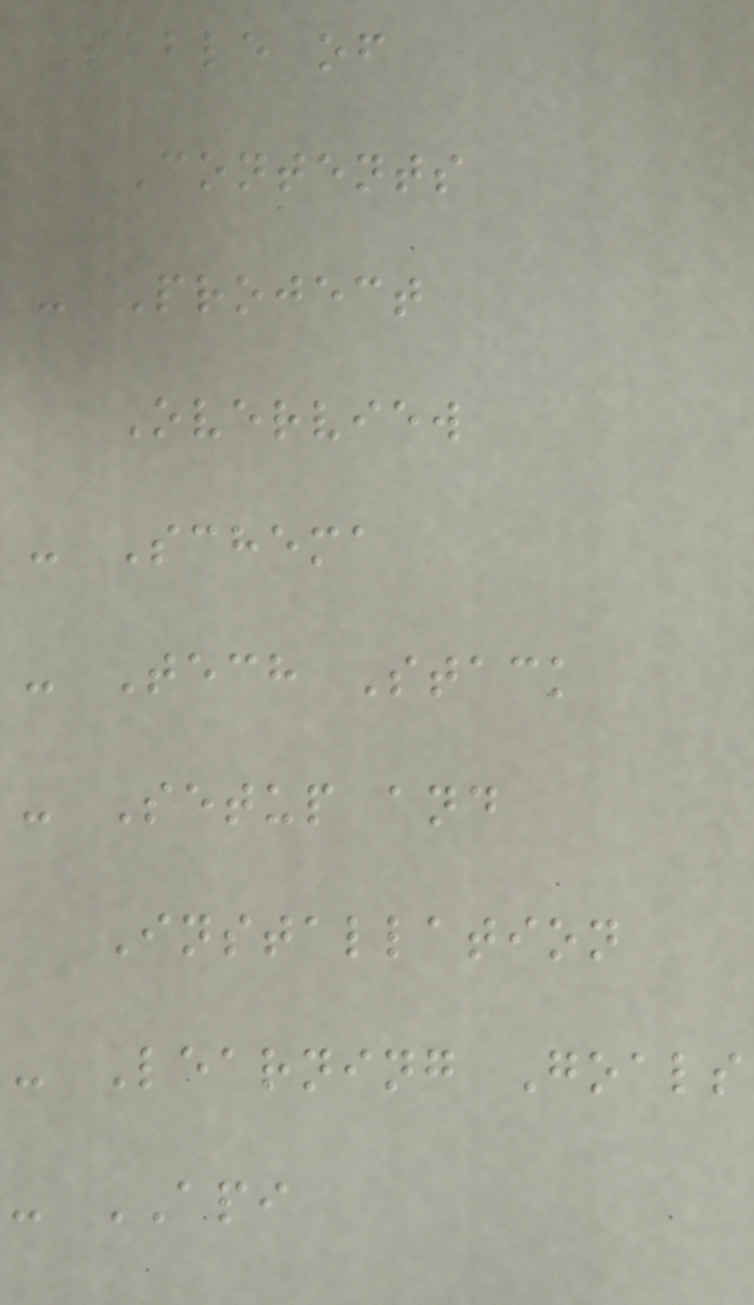Table of
Contents
- Project
Overview
- Schema
- Tech Stack
- Setup and
Installation
- Learning Goals
- API
